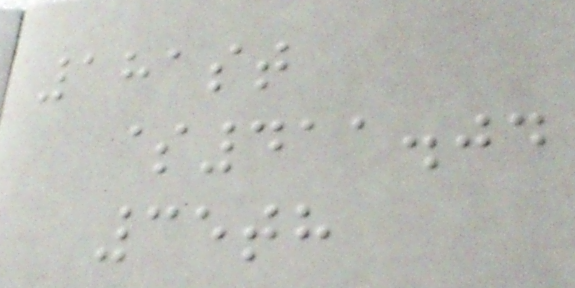181st
$411.04
35th
